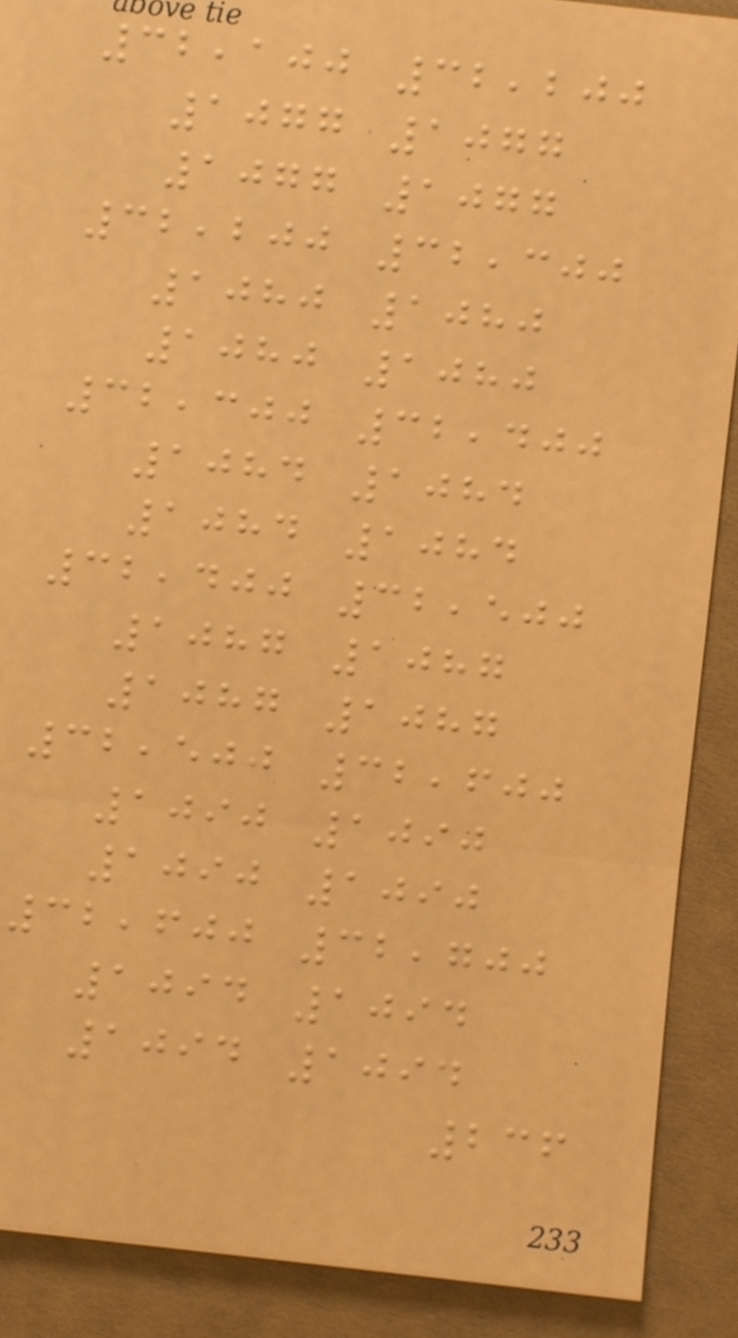32,100 32,200
1077 1077
1077 1077
32,200 32,300
1080 1080
1080 1080
32,300 32,400
1084 1084
1084 1084
32,400 32,500
1087 1087
1087 1087
32,500 32,600
1090 1090
1090 1090
32,600 32,700
1094 1094
1094 1094
236
